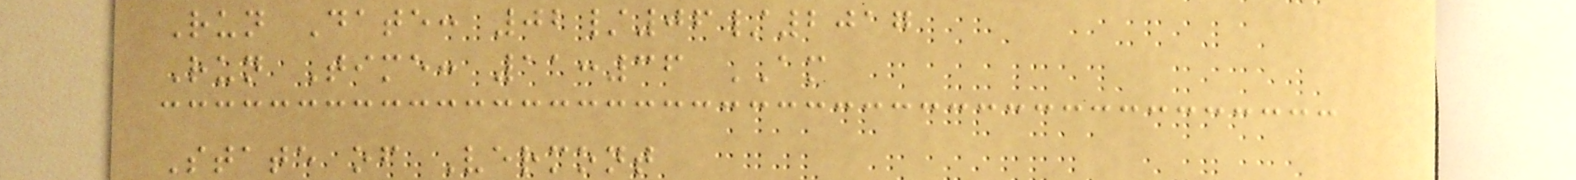Run Date: 02/06/2017
Run Time: 11:36 AM
State of Vermont
